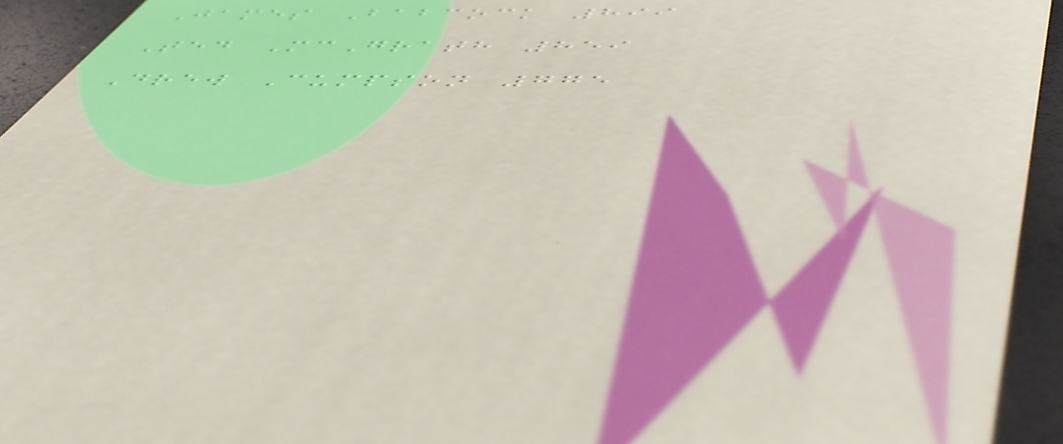James Babcock 899
Ted McGrath 859
Drew Cumpson 775
